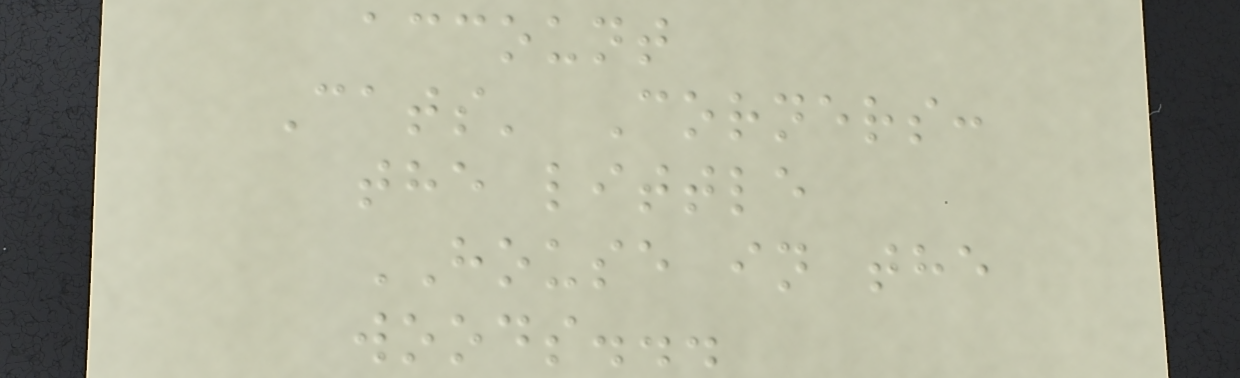account
Cats' Corners:
the little
HOUSE in the
woods...
